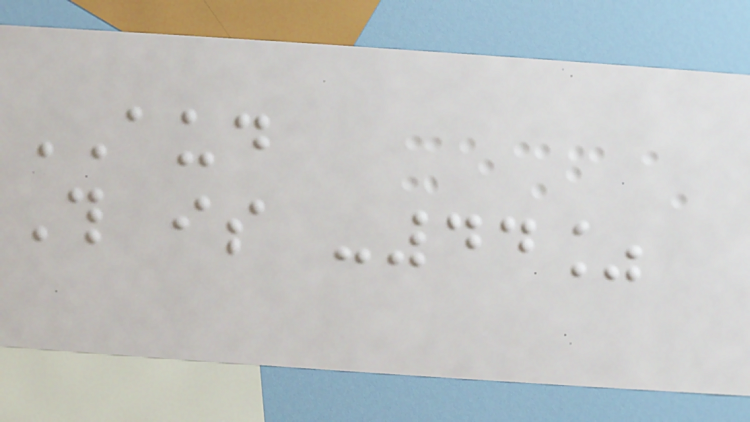AUD
This is -44%
